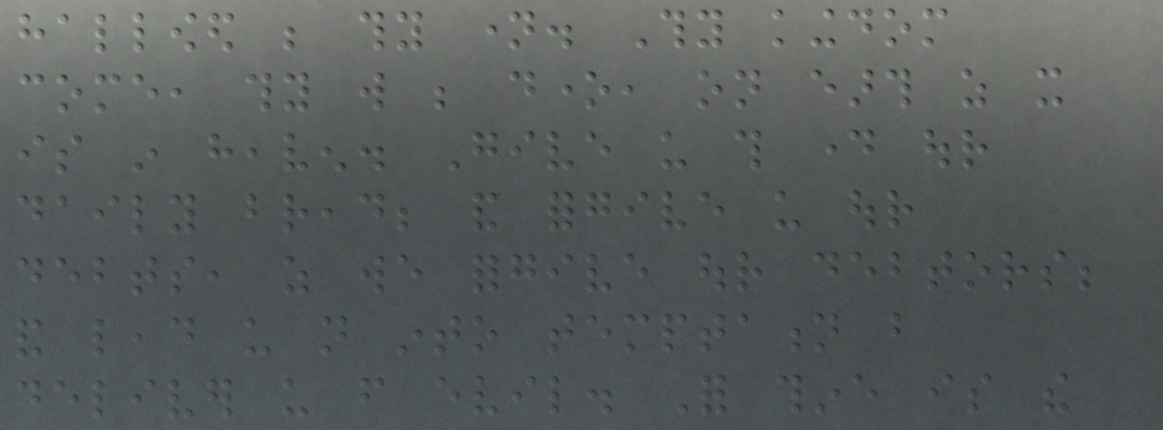hallowed be thy name. Thy kingdom
come, thy will be done, on earth as it
is in heaven. Give us this day our
daily bread; and forgive us our
debts, as we forgive our debtors;
and lead us not into temptation but
deliver us from evil. For thine is the
